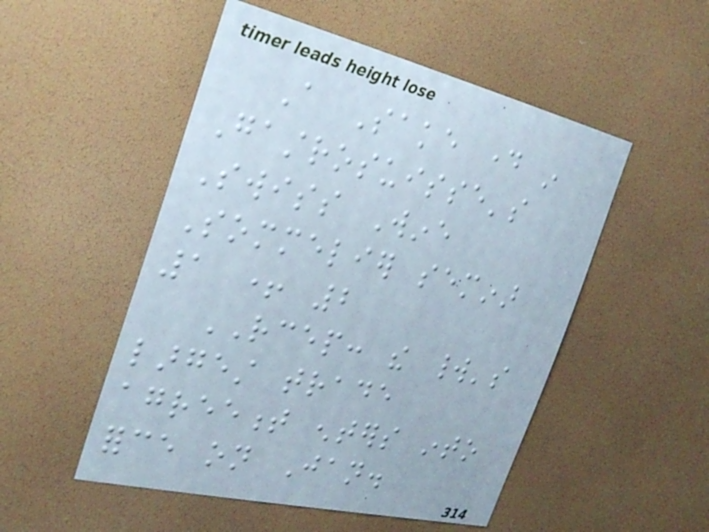A Sake day in
Gastrosuisse's
Swiss Wine
Sommelier seminar
1 + 2
RCEP: the world's
largest trade
agreement enters into
force on Jan.
